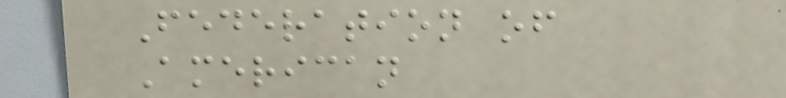Federation of
American
